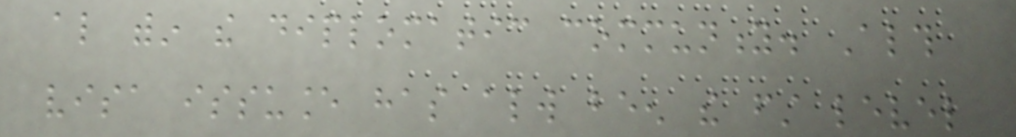also within the diplomatic community. Although
visa issuance has always been the first level
